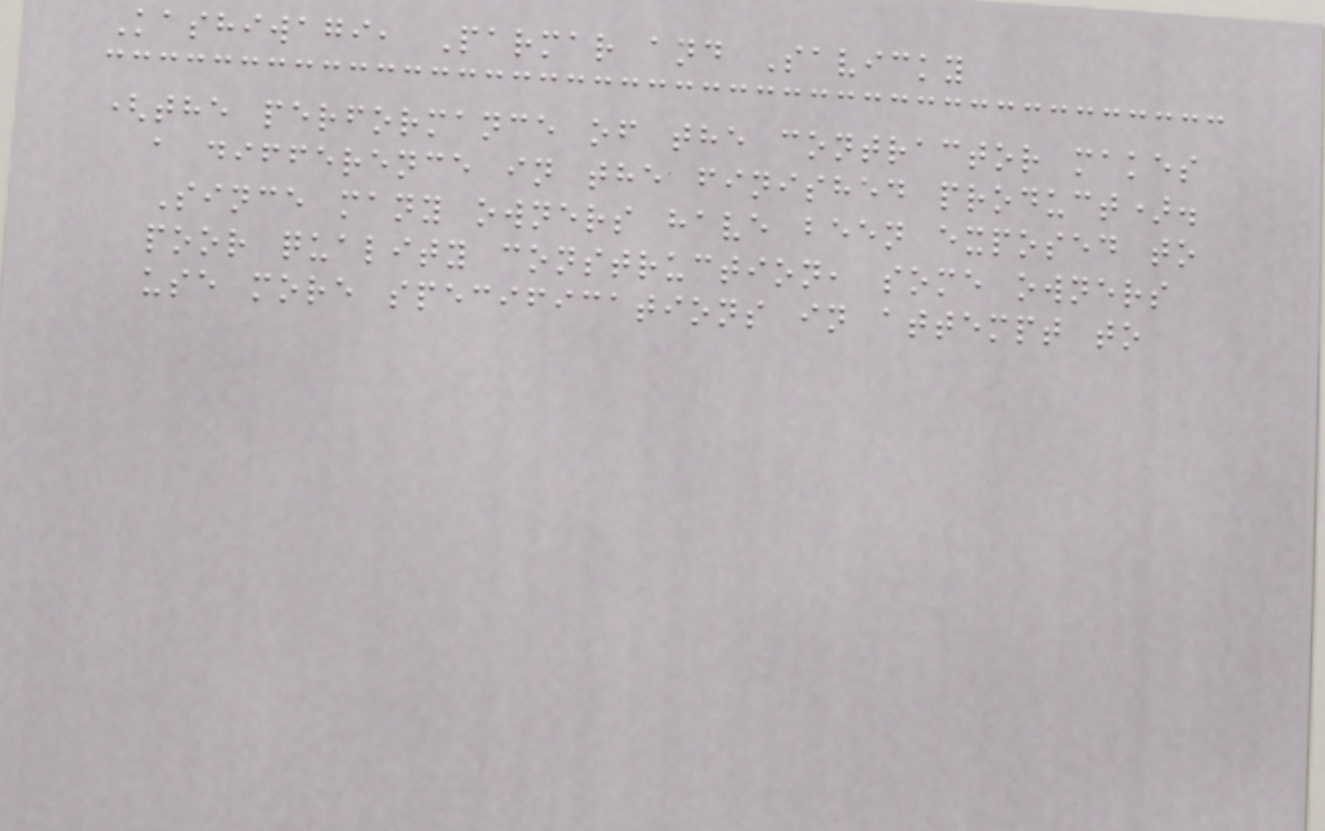Kashiwagi, Parmar and Savicky
(the performance of the contractor makes
a difference in the finished product).
Since many owners have been exposed to
poor quality construction, some owners
use more specifications in attempt to
